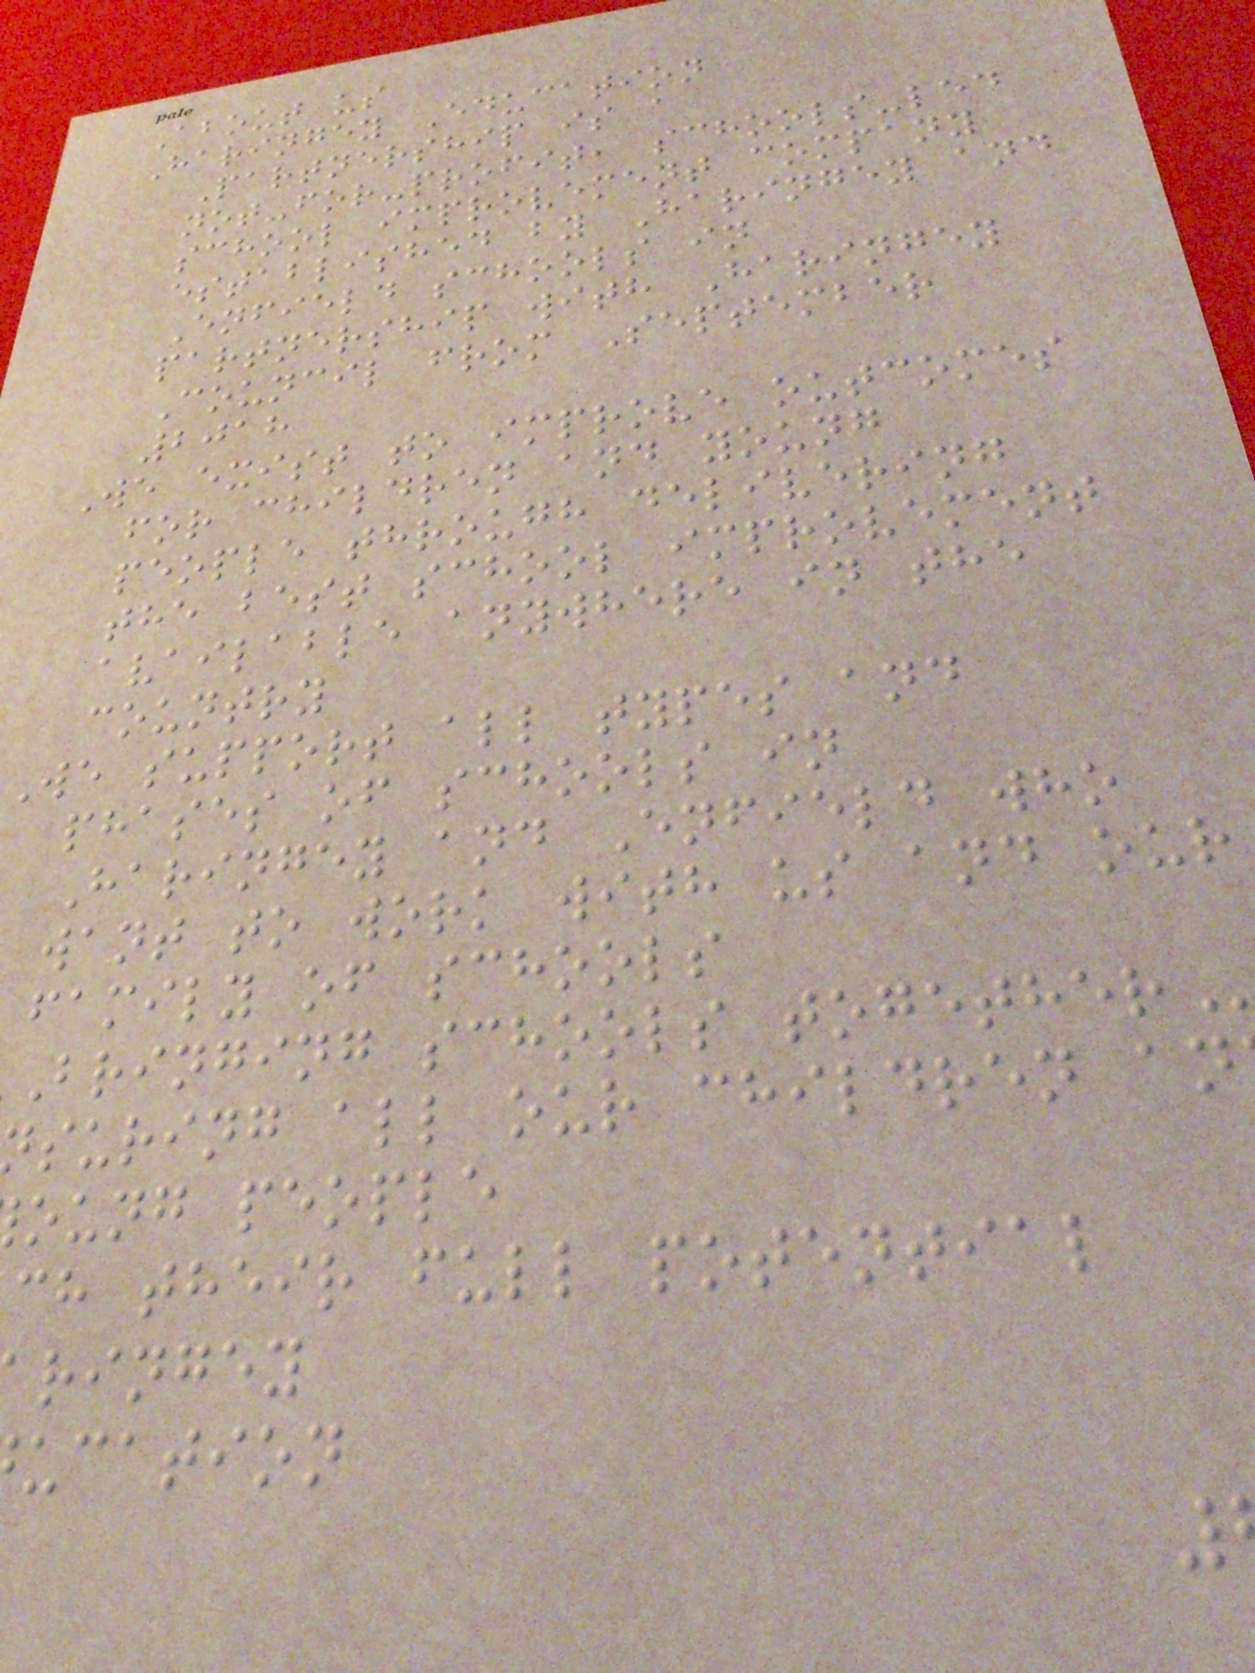About us
Haringey Education
Partnership is a
not-for-profit, schools-led
school improvement company
established by Haringey and
Enfield schools in
partnership with Haringey
Council from September
2018
We exist to improve outcomes
for children and young
people through delivering
the best school improvement
available anywhere in the
country
We support all types and
phases of schools in
Haringey and Enfield who
want to work with us and our
family of schools
bringing schools
suring all our children an
oung people
ch their full potential
ringey
ucation
